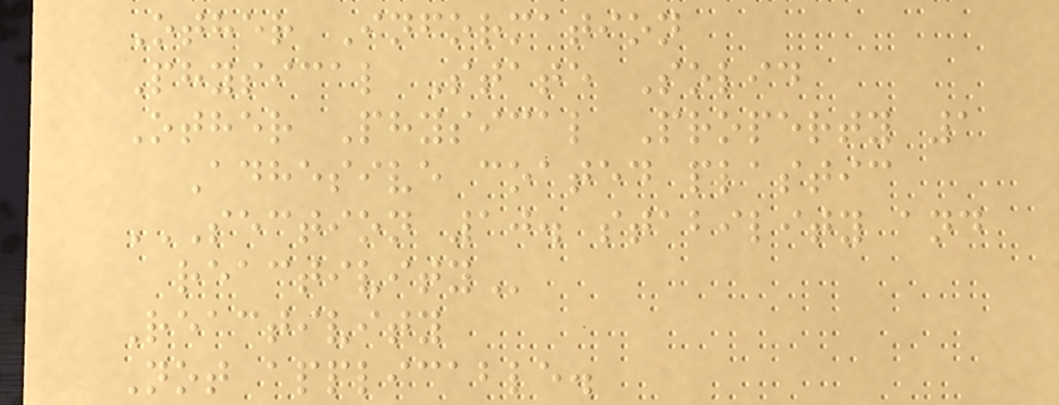Other Information
Physical State Solid
Other Physical Property 1
Adhesive coated plastic
SECTION 10. STABILITY AND
REACTIVITY
Reactivity
Not applicable.
